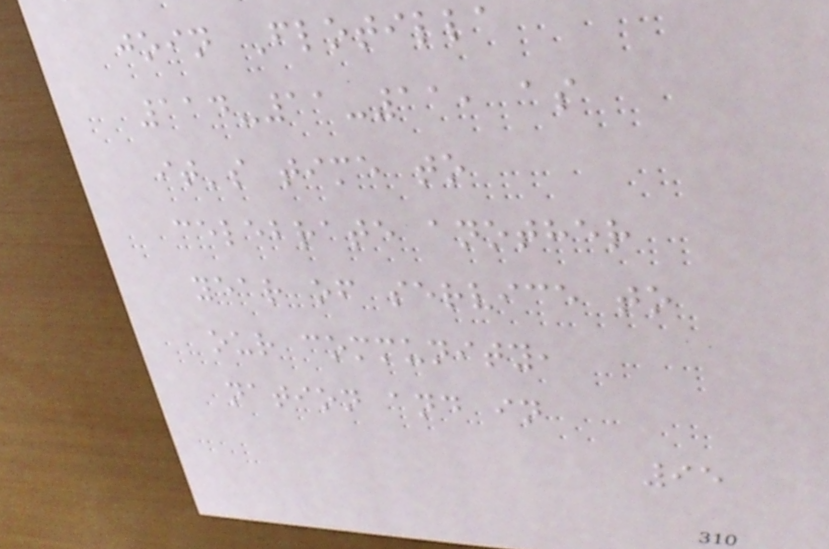join Flotilla
114-11-11, as
it's time to
celebrate another
year of service to
our community,
nation and in
95
